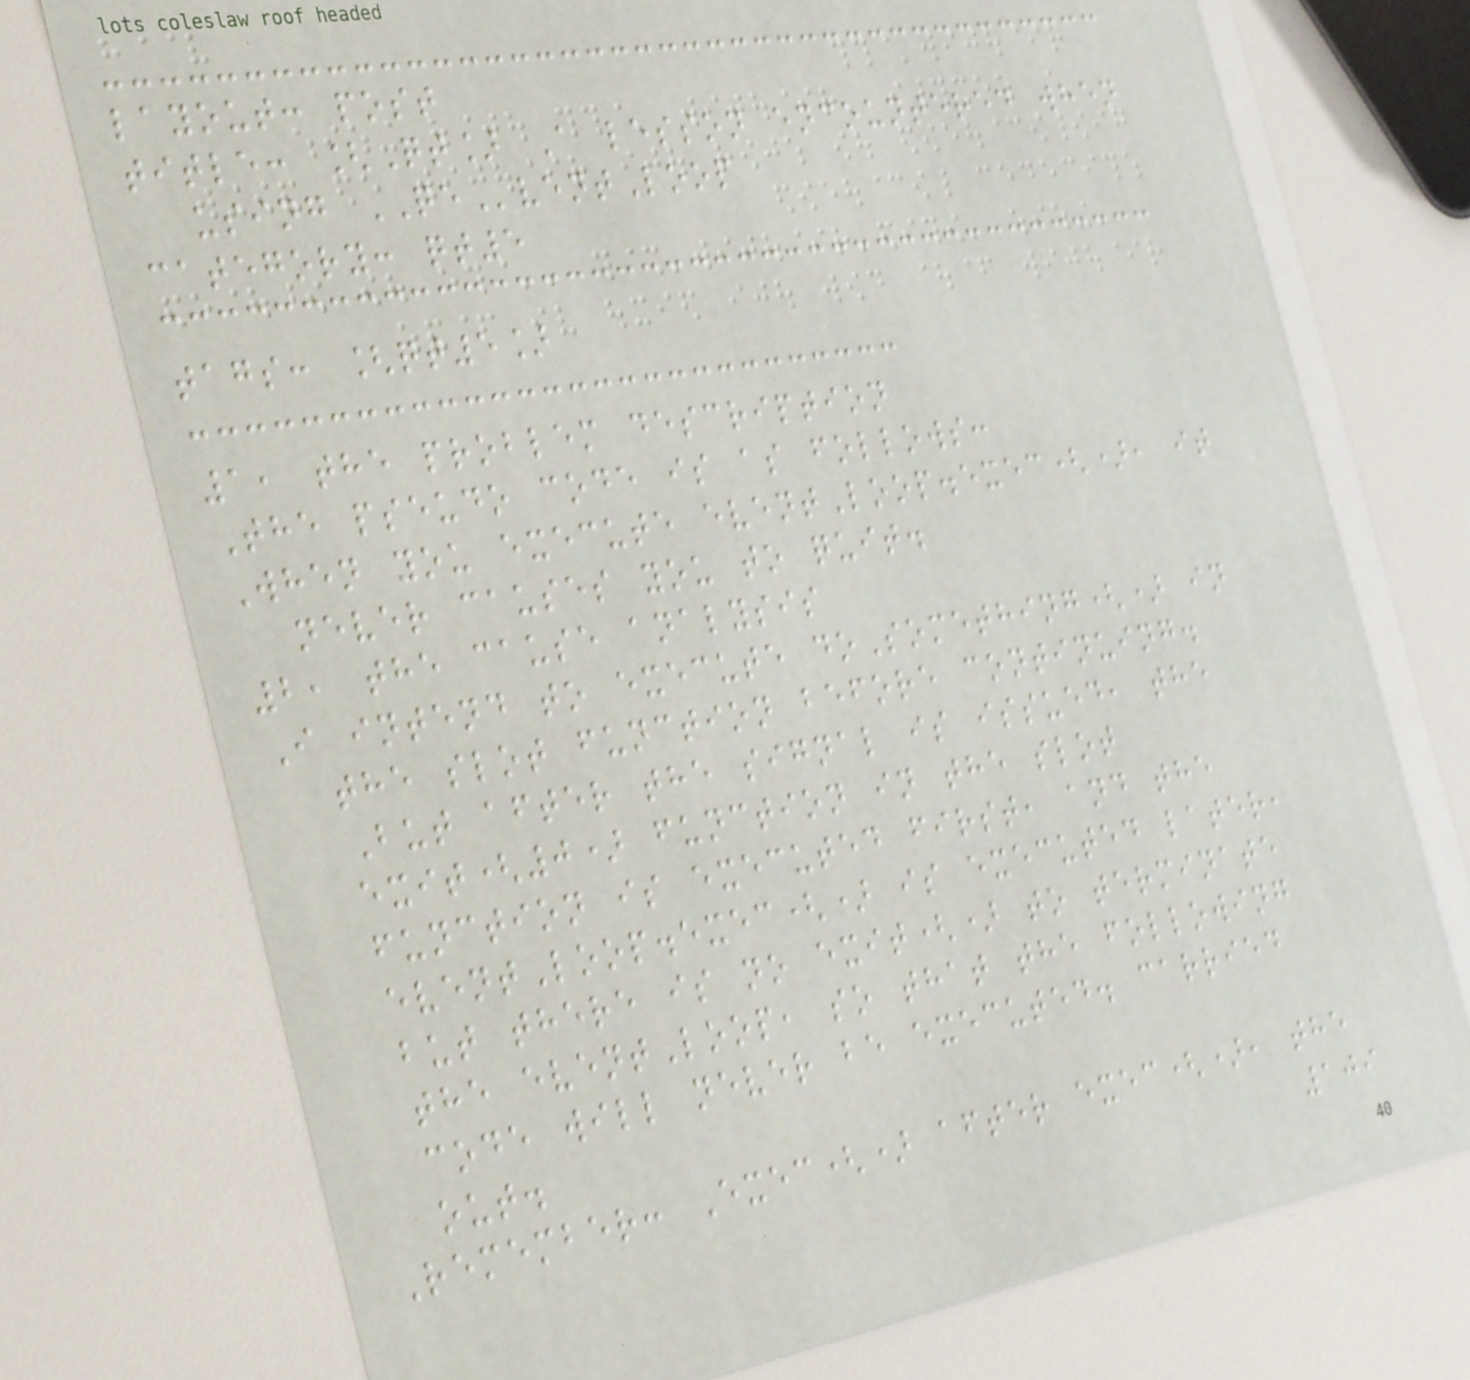layout: post
title: [Qt] A lesson encountered when
using QEventLoop
category: qt5
tags: [qt5]
1, the problem description
The pseudo code is as follows:
When you execute eventLoop.exec(), it
never causes you to quit.
2, the cause analysis
I intend to execute doSomething() in
the slot function before continuing.
But after the signal is issued, the
exit(0) function in the slot
function is executed first, and the
eventLoop.exec() is executed later,
but there is no exit() to terminate
the eventLoop, so that the following
code will never be executed. carried
out.
Remember: Exec() after exec(), the
109
